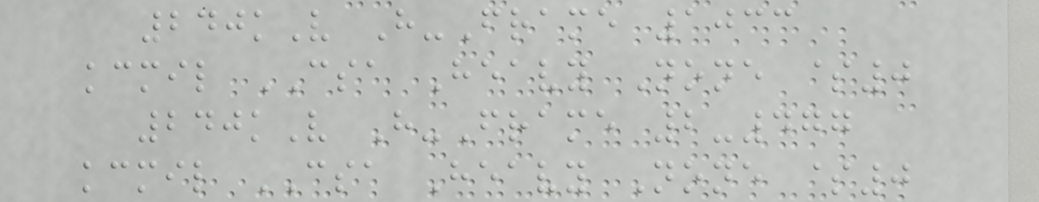240kV H-Frame 1033
kcmil CSA Heavy None $0
240kV H-Frame 2-477
kcmil CSA Heavy None $0
